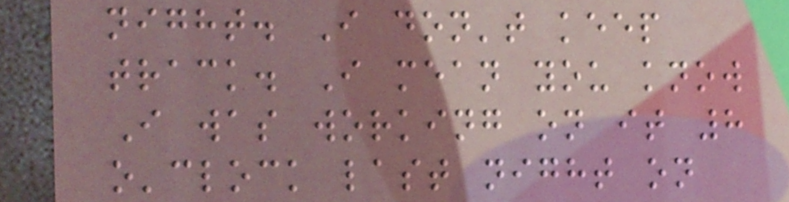night. I don't keep
track. I mean you know
I was working on it 8
o'clock last night on
